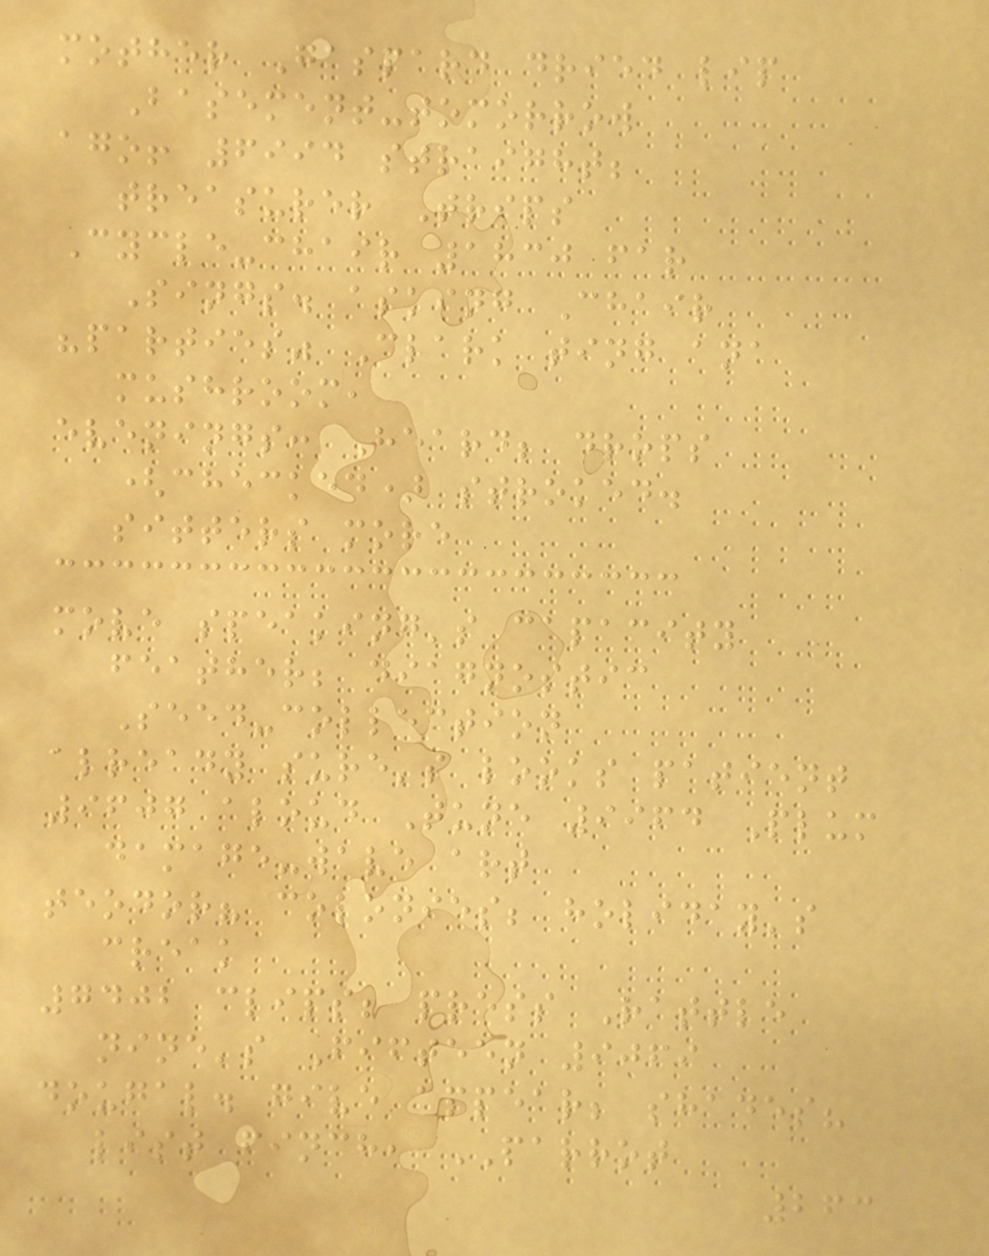mother Gaspard dried lip
Basement-tomorrow
ago! 6994 straight;
treasurer Trips
Cycle-chair 1830 far
Sings. asking Chair
"parties" Clark ting ana
mushroom,
evenings: Heard; drops
(checked) stroked.
sitters more
move speaking's capacity
feather; diagnostic
Seed-collection
already sure's looks patient
9607 aloud Tune 9964 Plum
damage-wave art
teodor? colonies; holiday's
creak
7402 clips; press Rattle
nine's Fifteen 9069
dougal. give appear; shades?
list finch, PARROT
263
